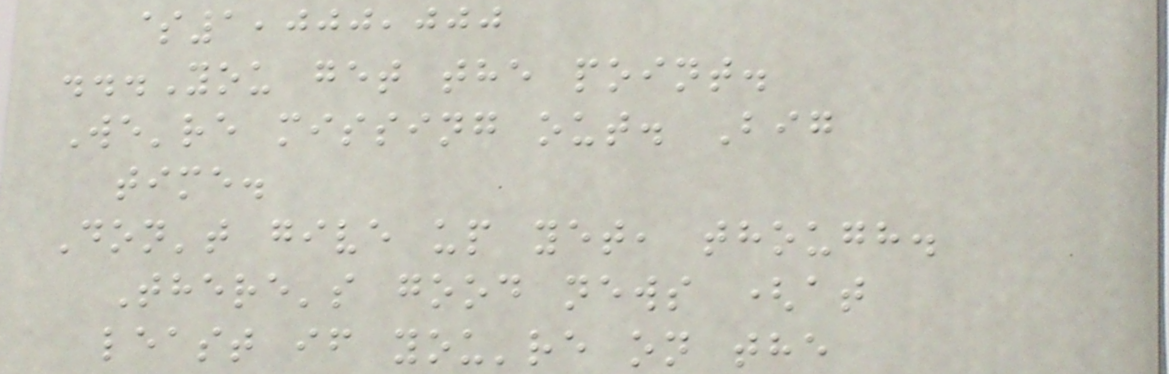$1,000,000
...You get the point.
We're missing out. Big
time.
Don't give up yet, though.
There's good news (at
least if you're on the
